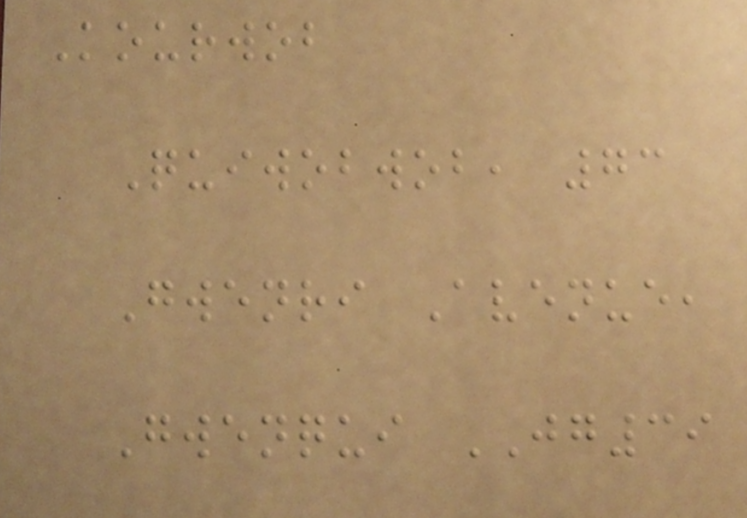Kourwob
Quiwobwob, 73
Gwenri Avenue,
Gwenqui JG39
